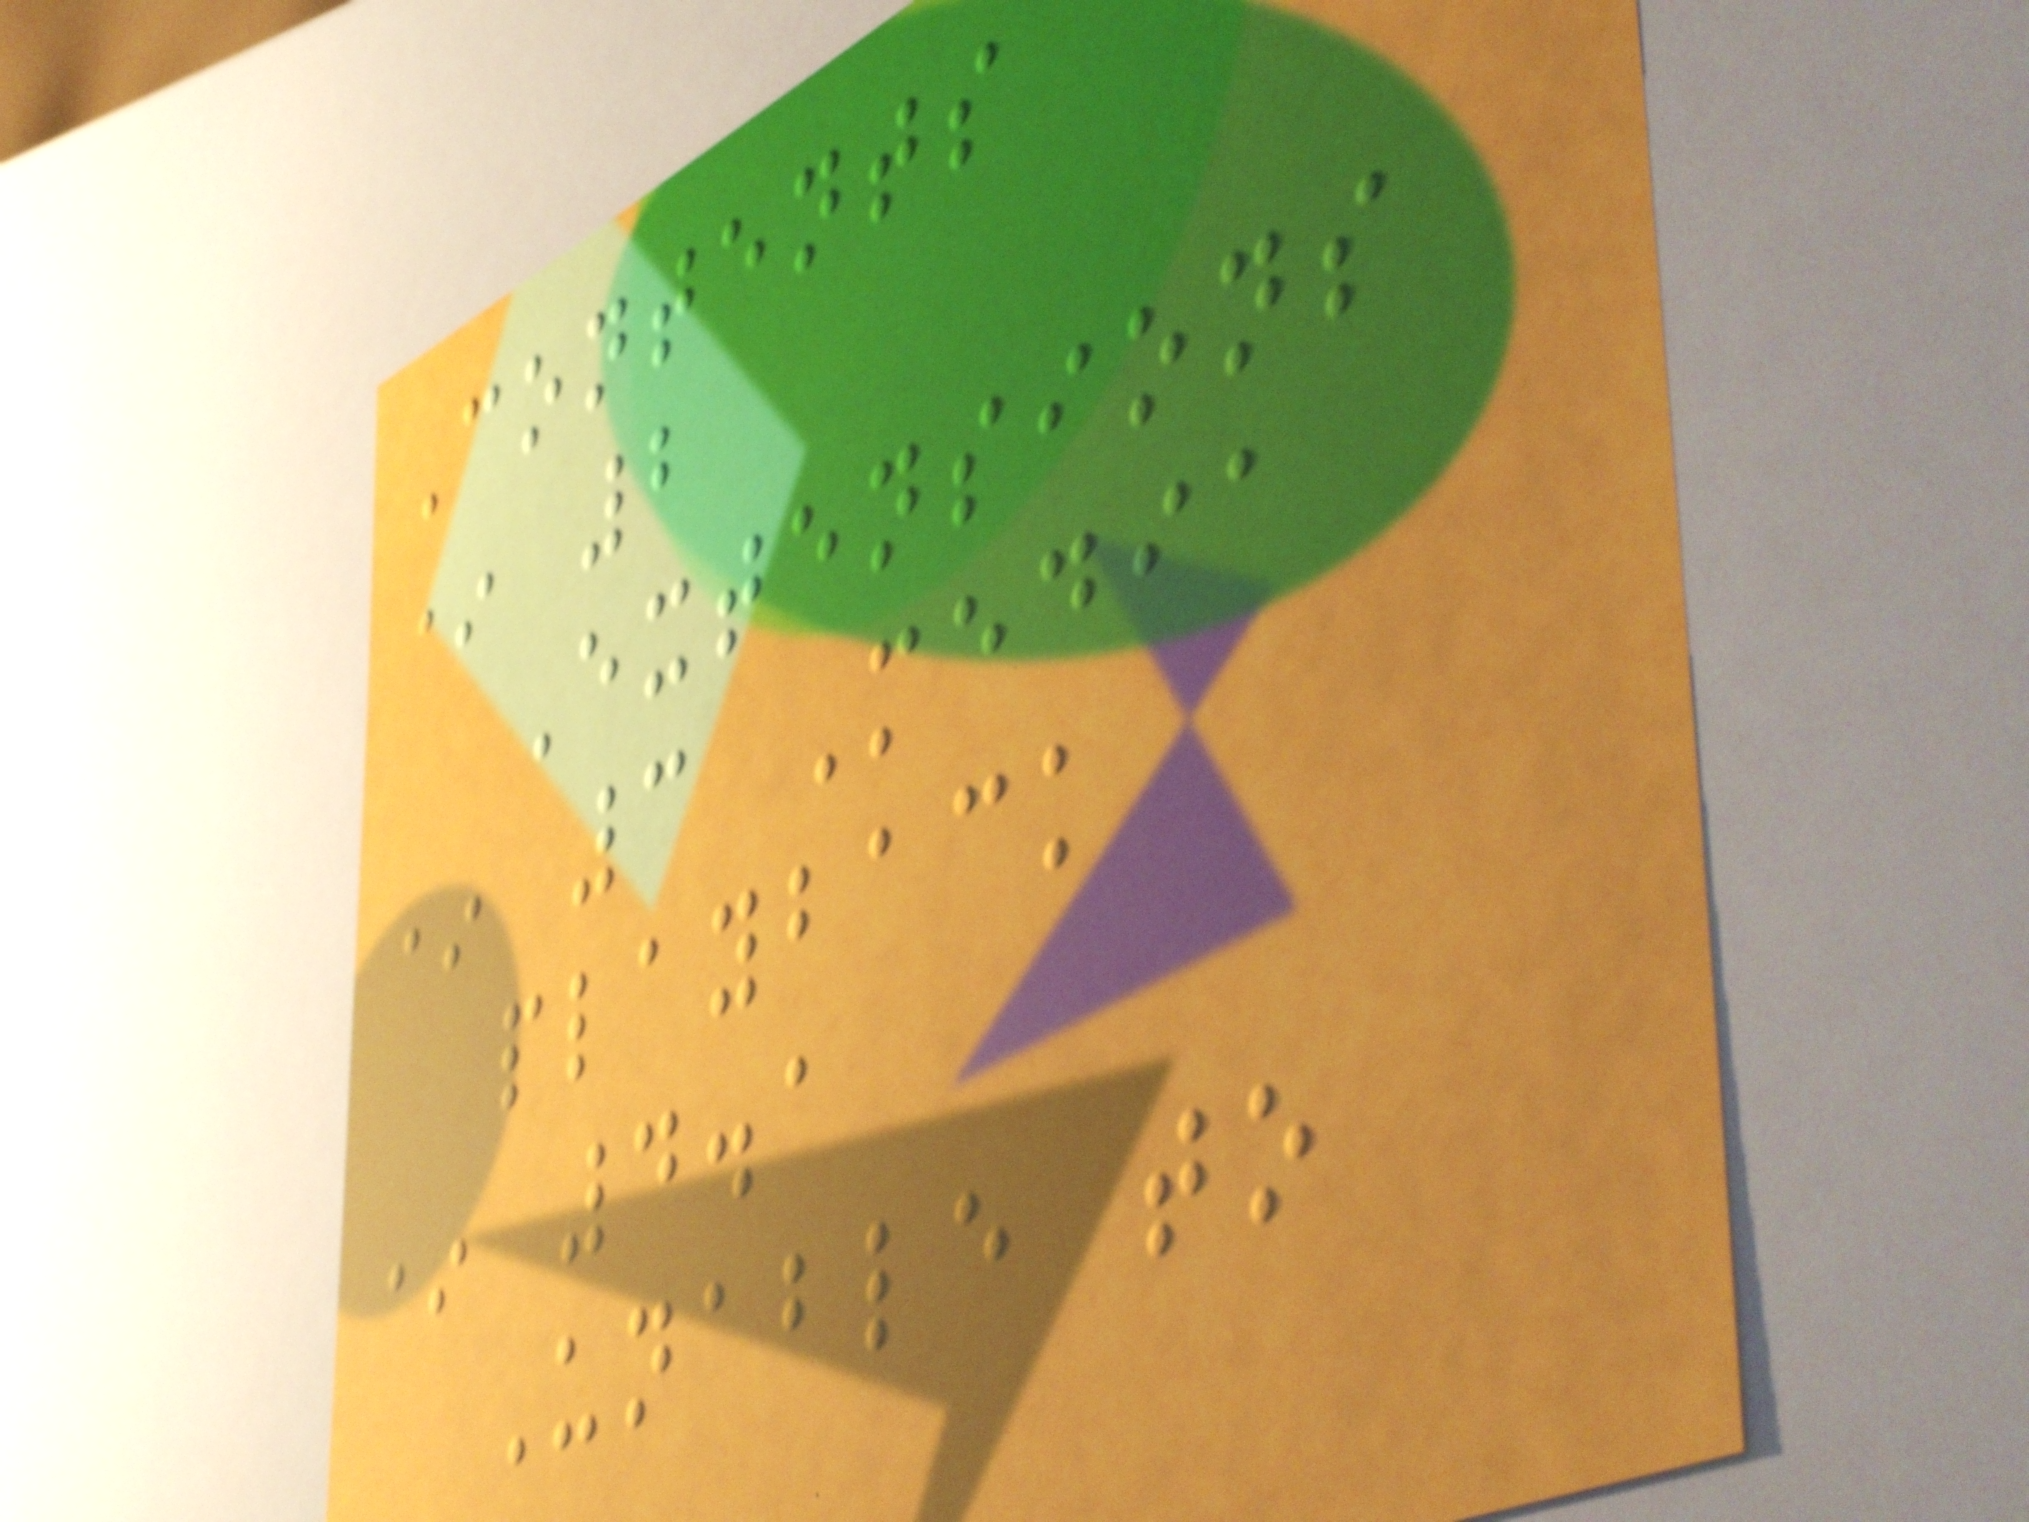Contents
* 2
Extensions
* 3 Media
playback
* 4.1
Unable to
